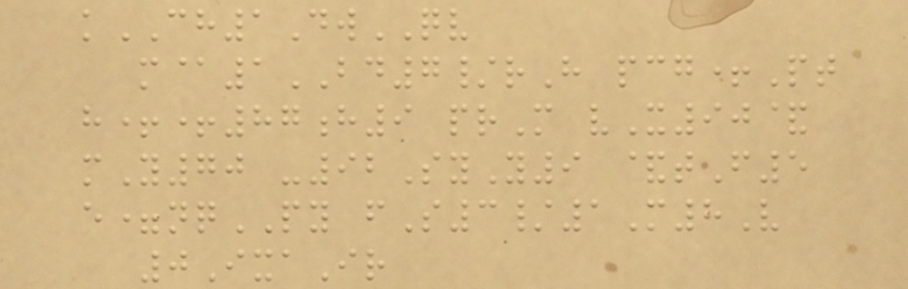kCH1DwQV
m@1BD7/rH pcg+Pt
h++87h9 prM vX90&
mY70 -92SyY9 &tF5
e=nqPY fS3/1M8V
0IxaIr
